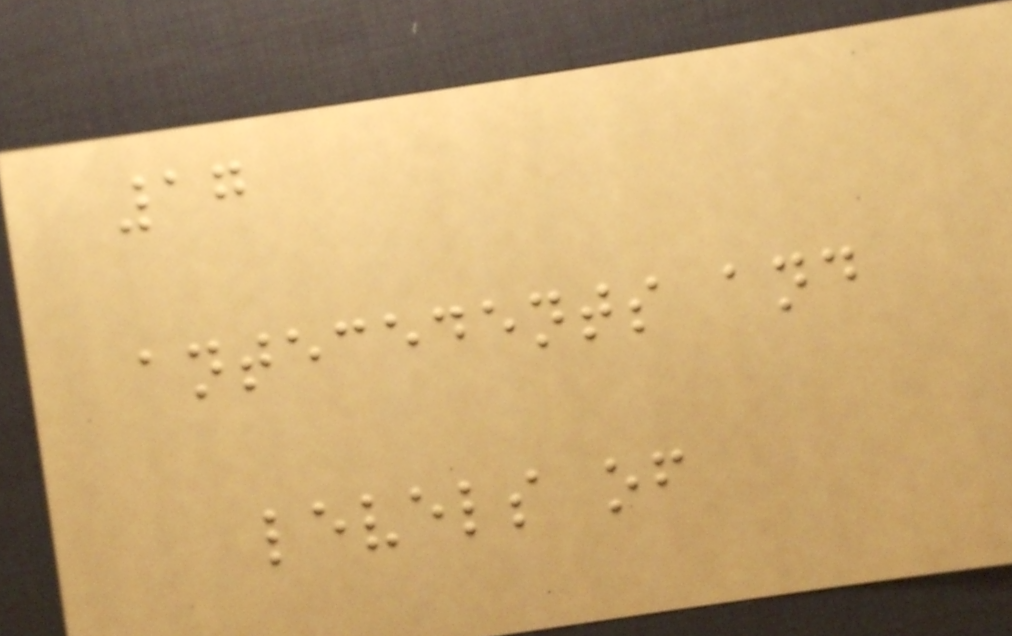17
antecedents and
levels of
